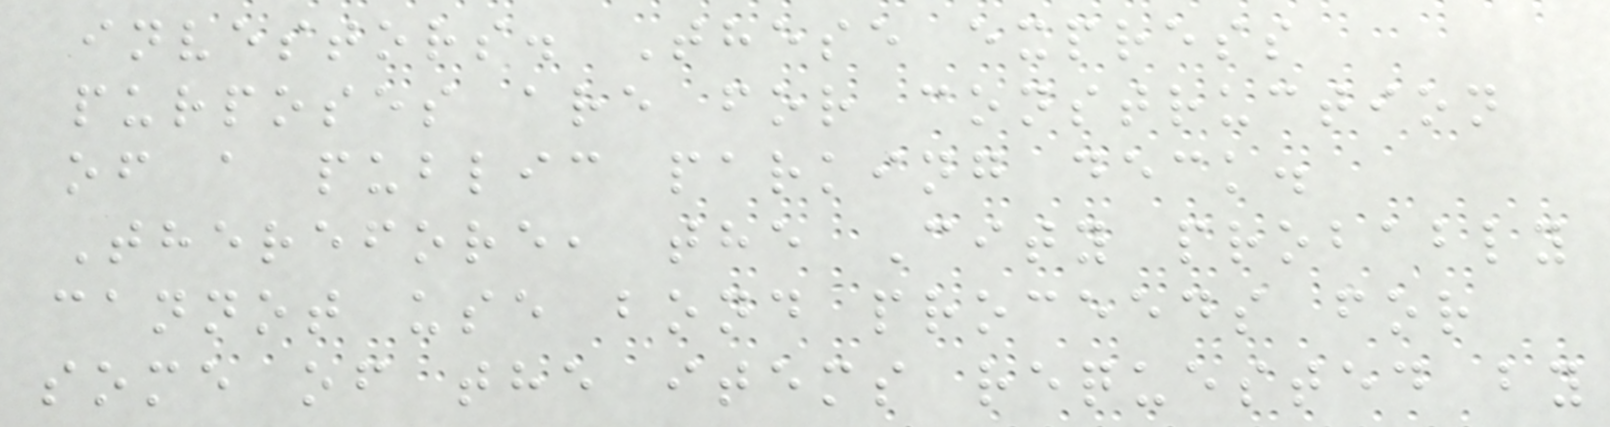investors. These express
purposes are for construction
of a public parking deck.
Therefore, the City probably
cannot use bond proceeds for
some of the items requested by
